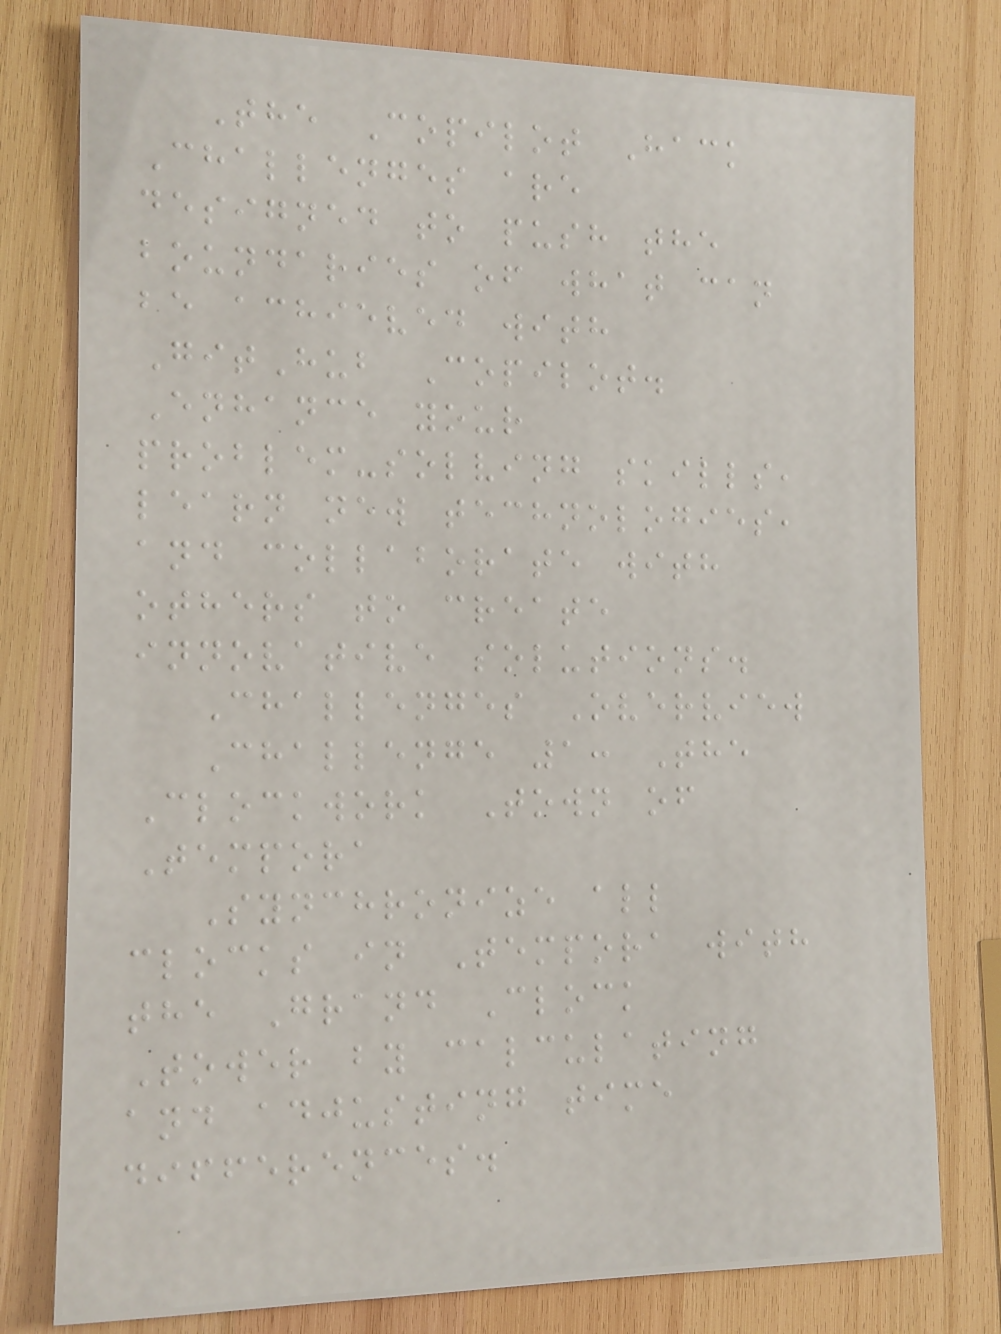The Copilot Hack
Challenges are
designed to push the
boundaries of what can
be achieved with
GitHub Copilot.
Enhance your
problem-solving skills,
learn new technologies,
and collaborate with
others to create
innovative solutions.
Challenges Overview
Challenge 1: The
Clockwork Town of
Tempora
Synchronize all
clocks in Tempora with
the Grand Clock
Tower by calculating
and adjusting time
differences.
